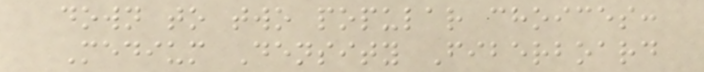down to two popular choices:
Medium Density Fiberboard
